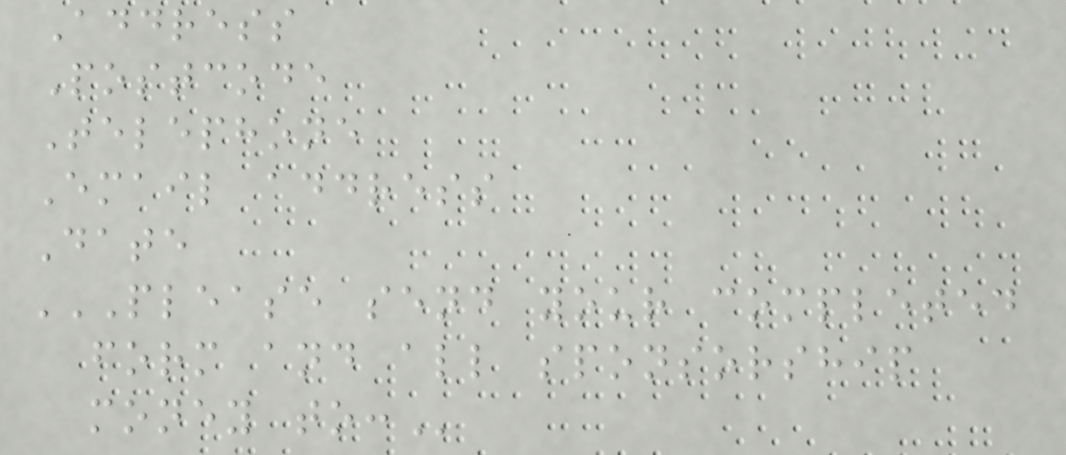Address
Postcode
Telephone
Email address
Date
PLEASE SEND YOUR COMPLETED
FORM AND ALL SPONSORSHIP
MONEY TO:
